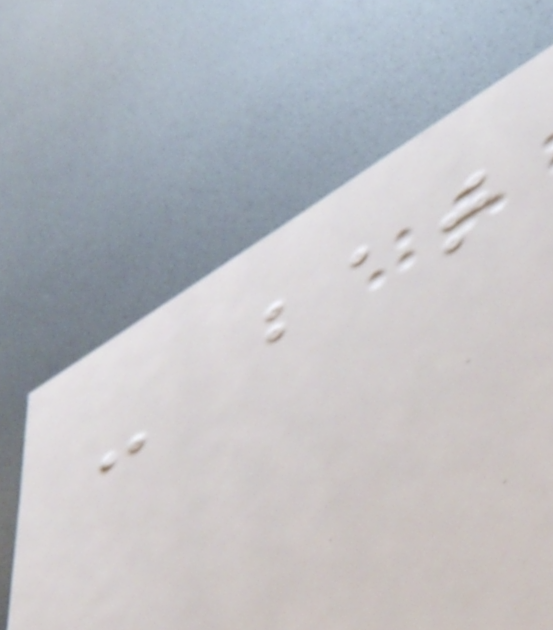- bat
